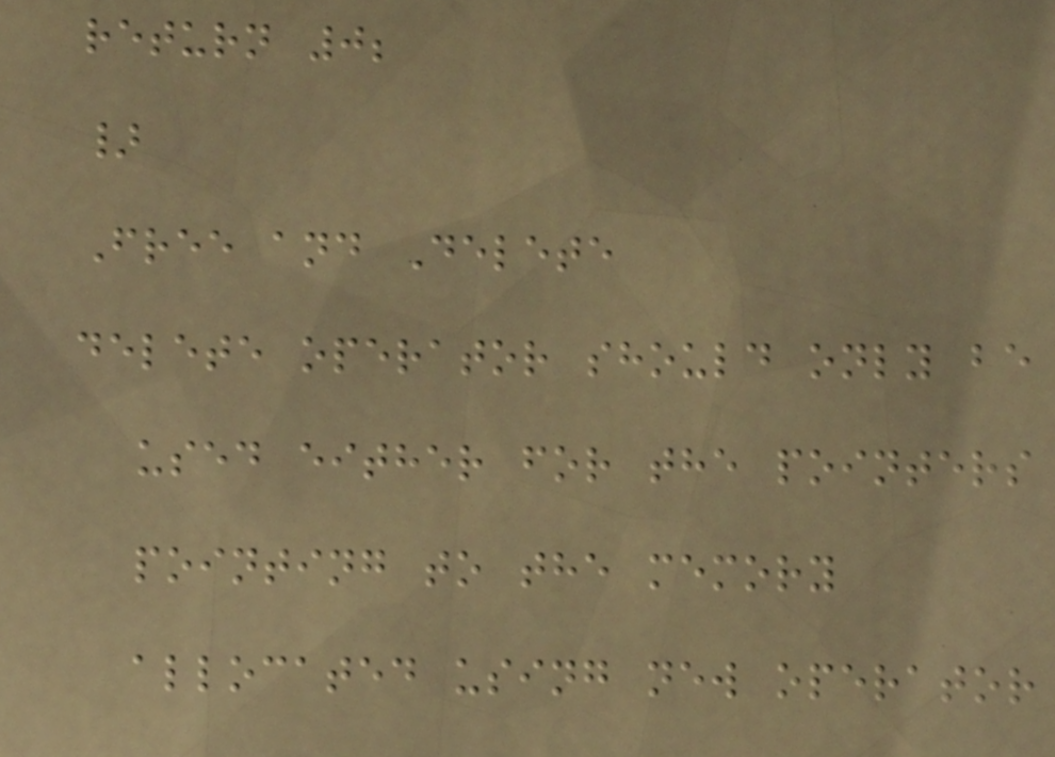return 0;
}
Free and Delete
delete operator should only be
used either for the pointers
pointing to the memory
allocated using new operator
